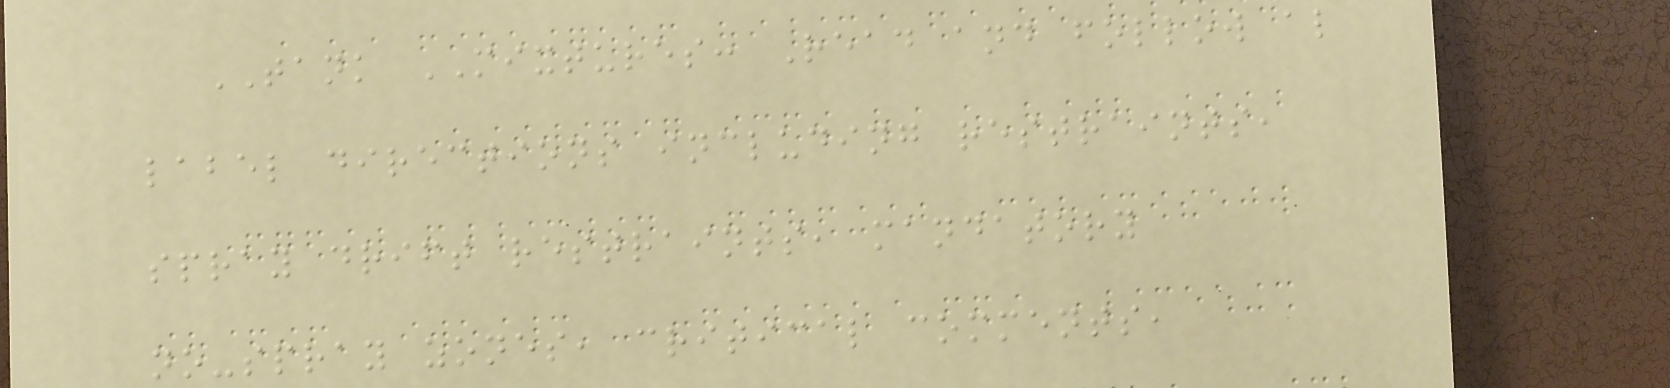TANK MIXTURES: Read and follow al
label directions including restraints,
spray drift restraints, mandatory
no-spray zones, critical comments,
